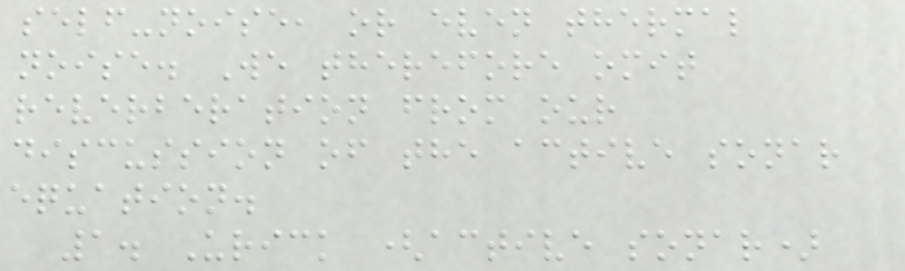self-noise, or even thermal
noise. We therefore omit
reverberation from our
discussion of the active sonar
equation.
1. Urick (active sonar)
